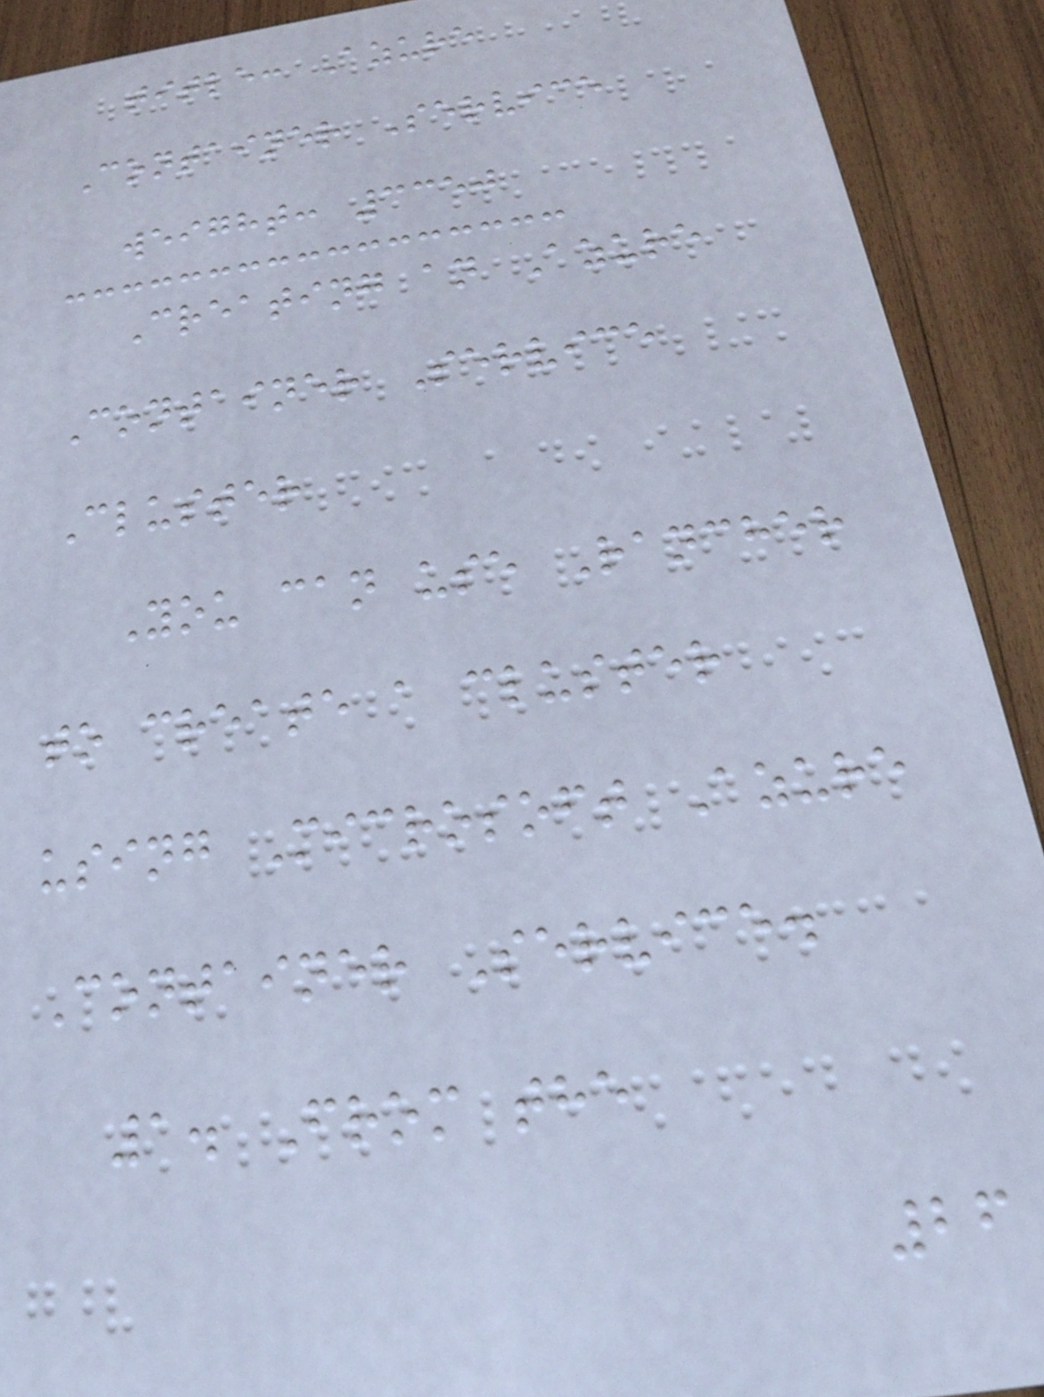title: Azure
Container Service
weight: 3350
Creating an Azure
Container Service
Cluster
You can use Rancher
to create a cluster
using Microsoft Azure
Container Service.
1. From the
26
